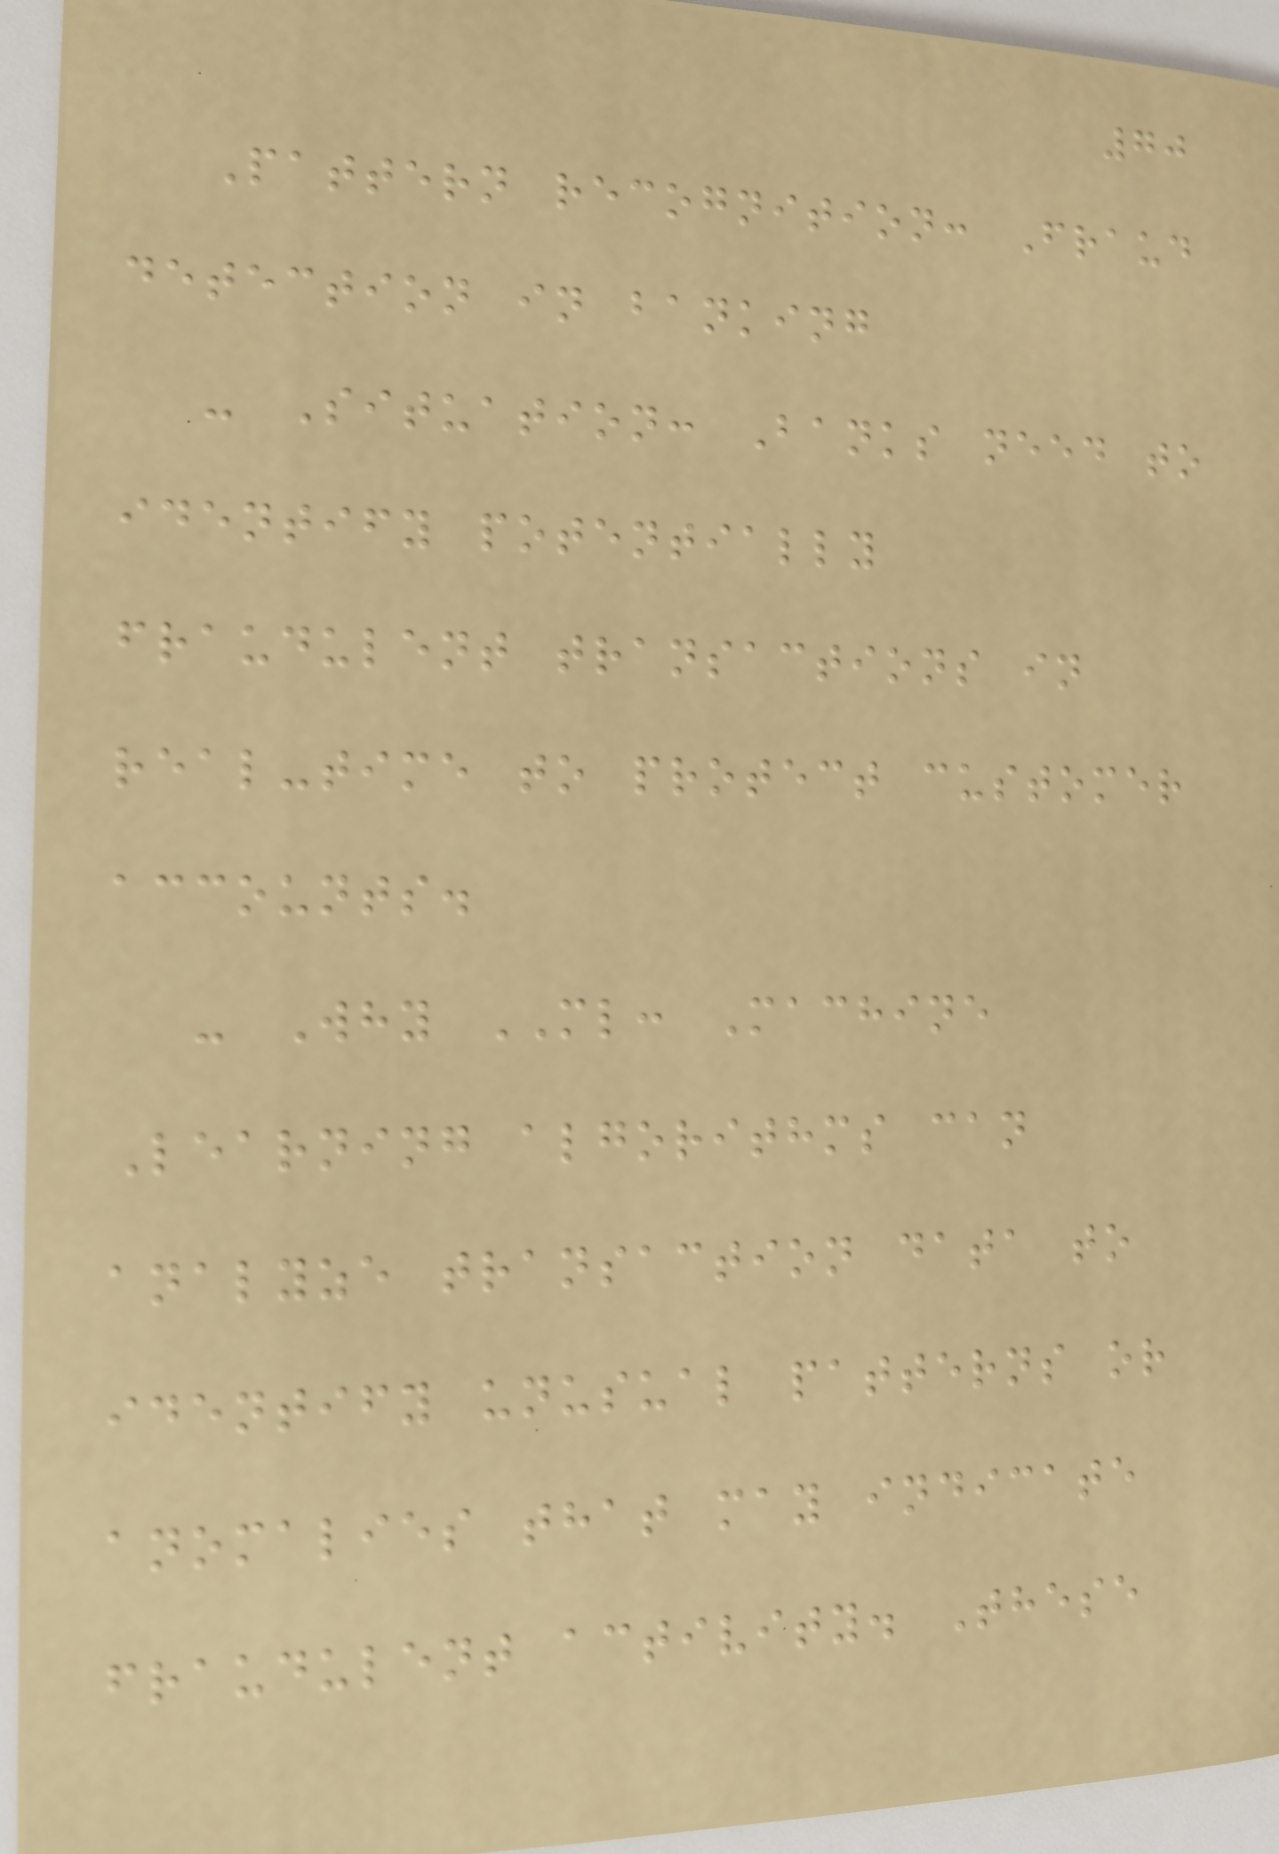70
Pattern recognition: Fraud
detection in banking
- Situation: Banks need to
identify potentially
fraudulent transactions in
real-time to protect customer
accounts.
- Why ML: Machine
Learning algorithms can
analyze transaction data to
identify unusual patterns or
anomalies that may indicate
fraudulent activity. These
